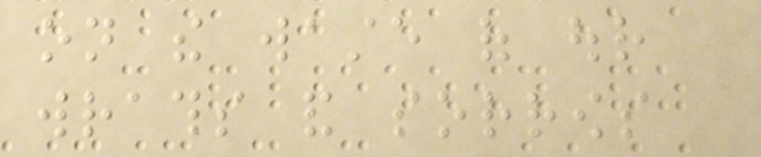on the waste of our
wraths and sorrows
